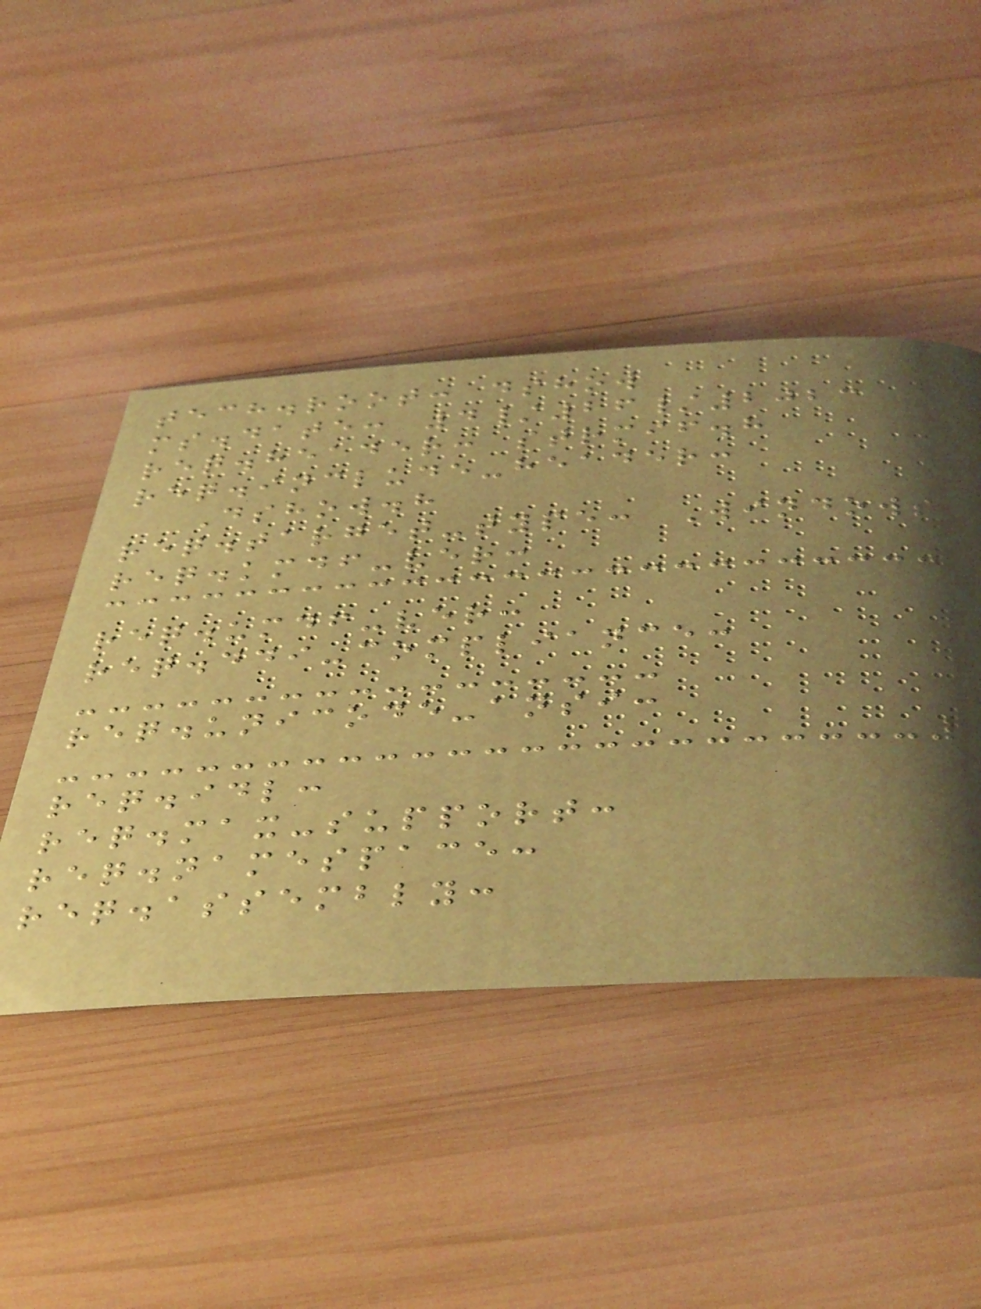tech.root: dshow
ms.date: 4/26/2023
req.header: strmif.h
req.include-header:
Dshow.h
req.target-type: Windows
req.kmdf-ver:
req.umdf-ver:
req.ddi-compliance:
req.unicode-ansi:
req.idl:
req.max-support:
req.namespace:
req.assembly:
